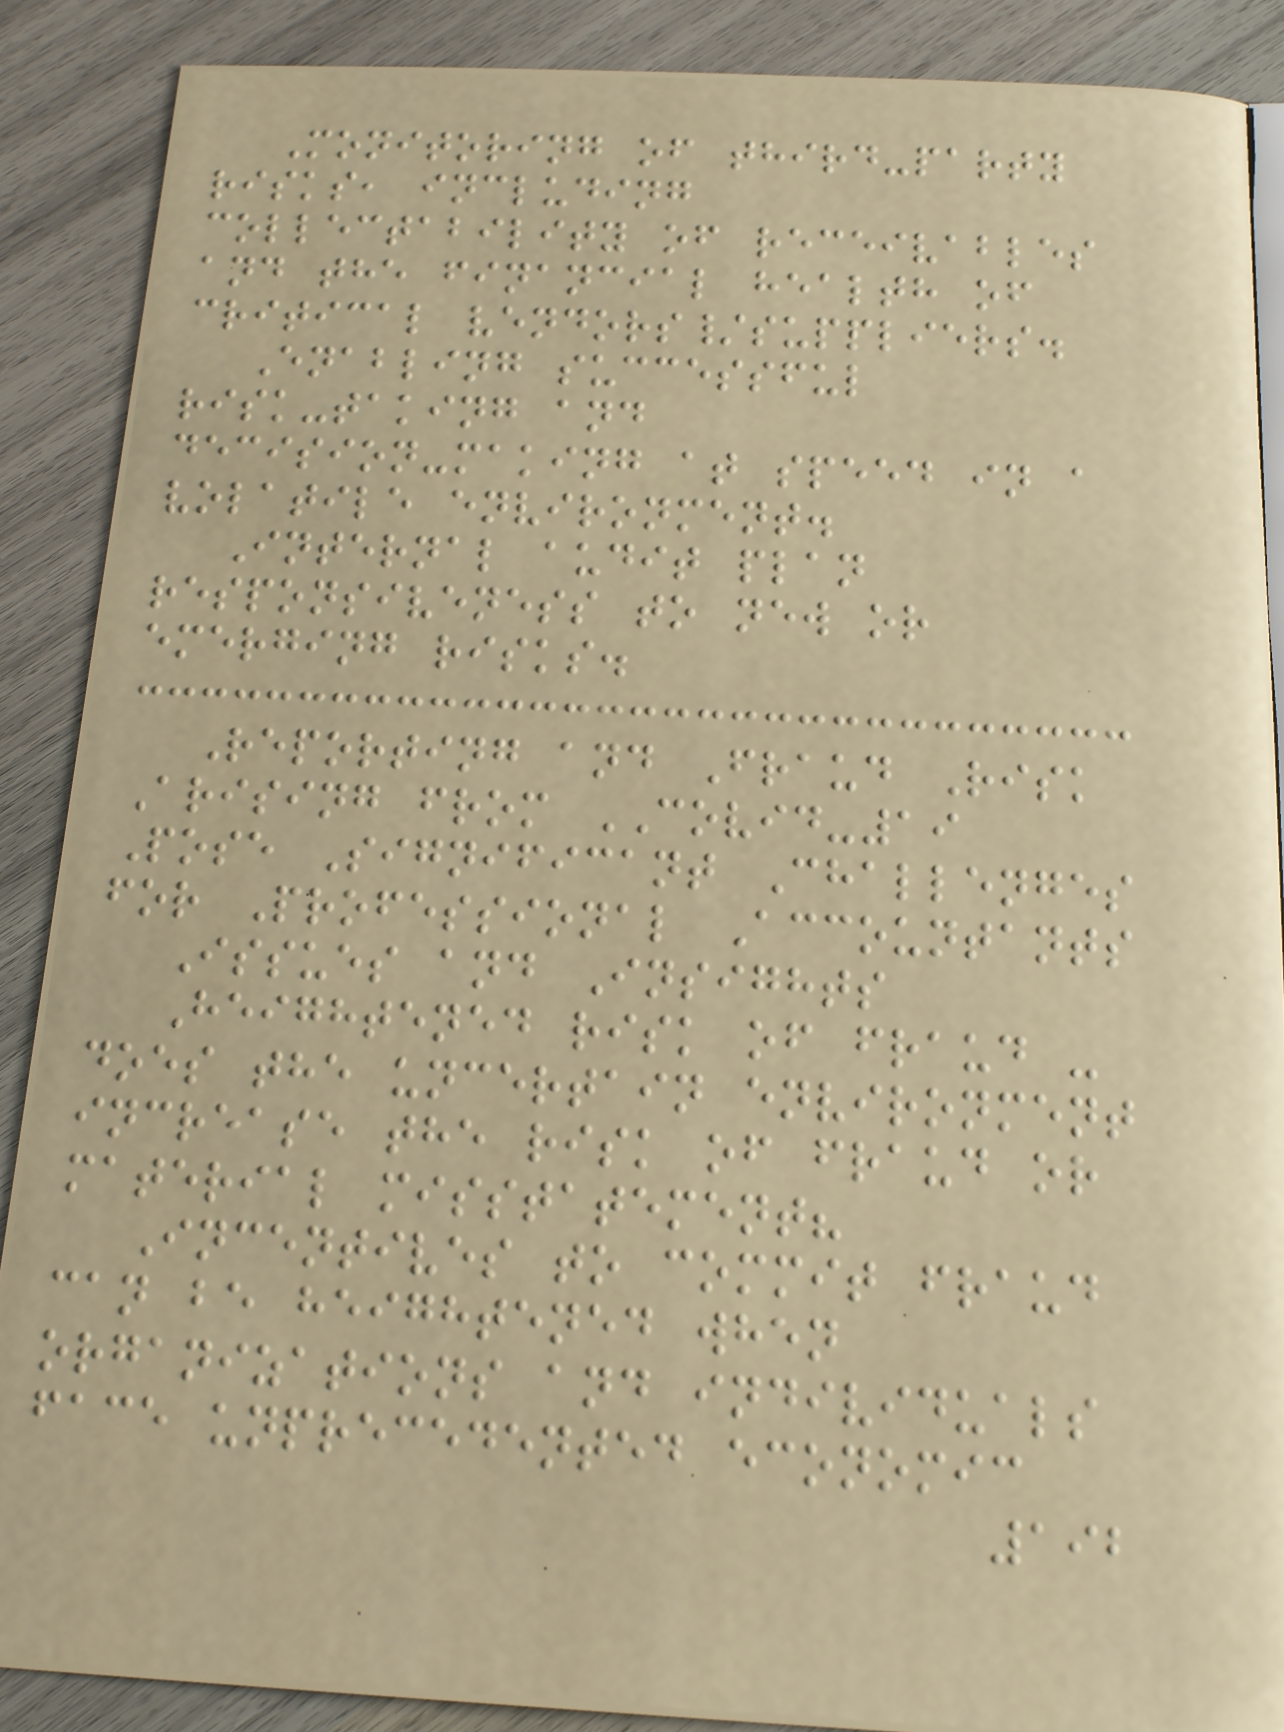Monitoring of third-party
risks, including
collectability of receivables
and the financial health of
critical vendors/suppliers.
Enabling successful
risk-taking and
decision-making at speed in a
volatile environment.
Internal audit plan
responsiveness to new or
emerging risks.
Reporting and Fraud Risk
Arising from COVID-19
Pose Significant Challenges
for Professional Accountants
Issues and Insights
Heightened risk of fraud -
does the uncertain environment
increase the risk of fraud or
material misstatement?
Incentives to commit fraud
can be heightened when
organizations and individuals
face unprecedented economic
192
